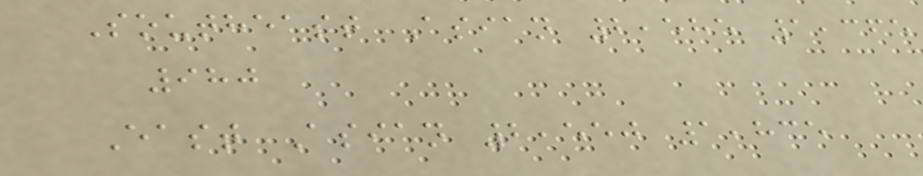Southeast Asian 2,585 1,365
980
East Asian 2,550 1,835
